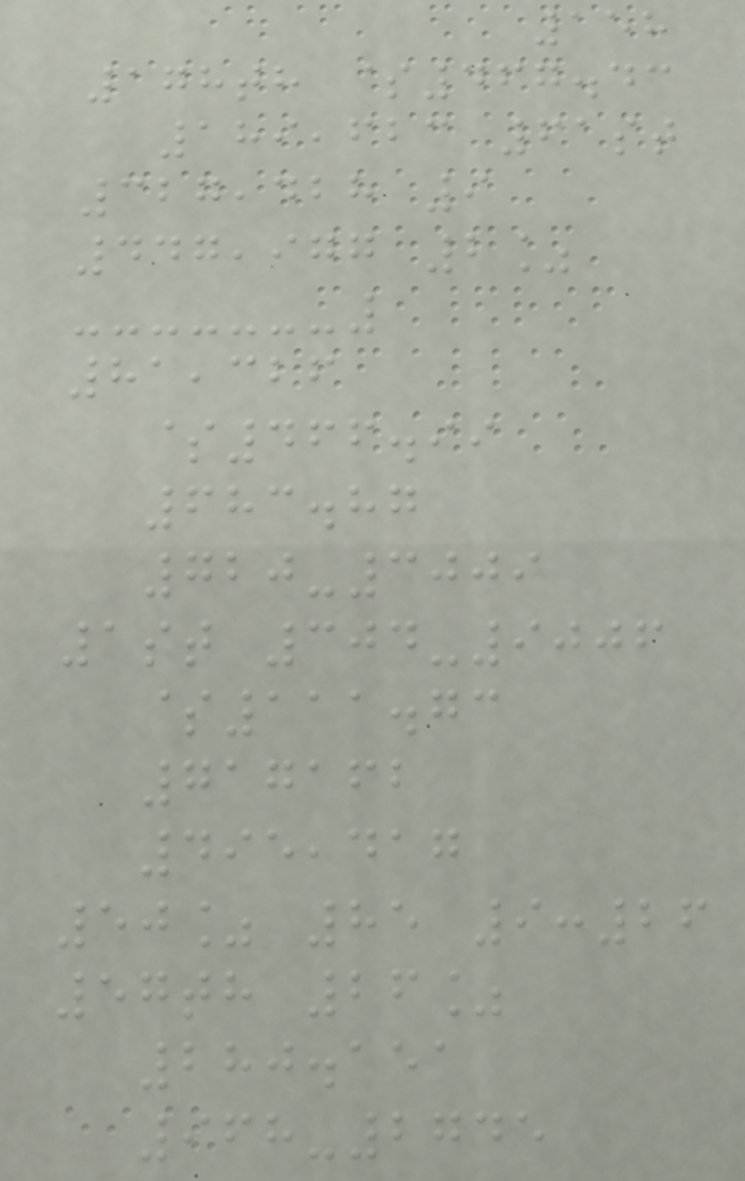158
178th $467.43
189,623 61st
327,428 9
447,977 2%
81,326
$466.99
683.87
720-3009
1st 304-9006
$111.73
717162
495,417
50% 85 9:26
57th 26%
280.151
968-2745
